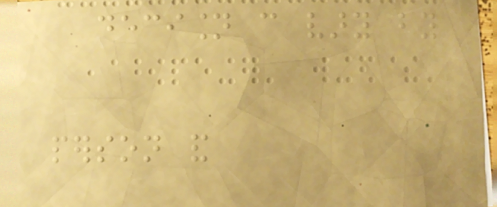decision can vary by
person and
